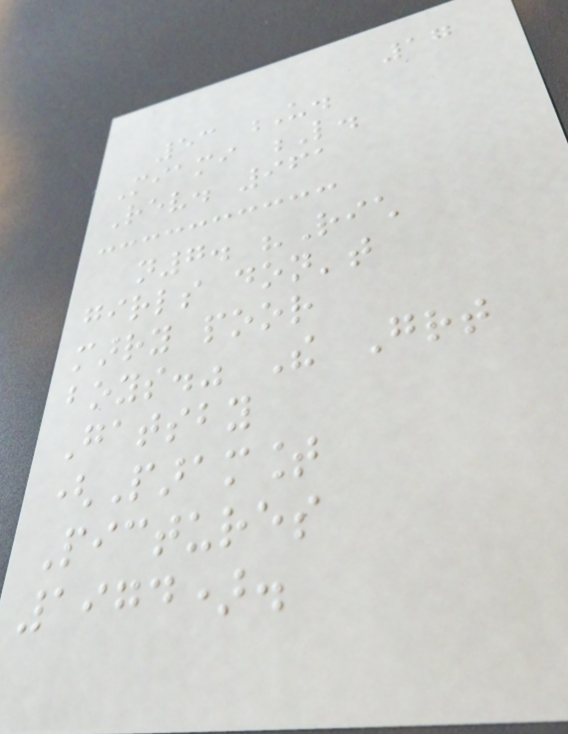17
53 U.
Miami L.
Rev. 961
n7. "Rich
girls don't
marry poor
boys." The Great
Gatsby
(Paramount
Pictures
1974).
